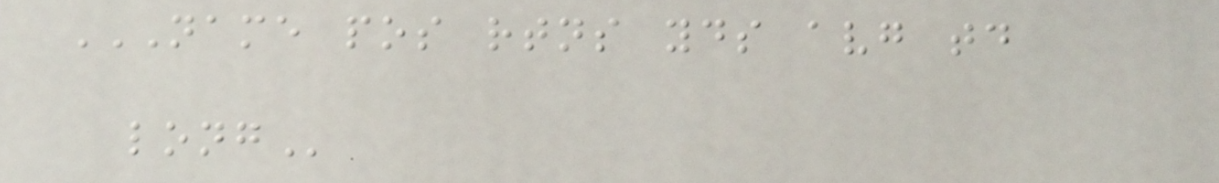NAME POS RTNS YDS AVG TD
LONG
